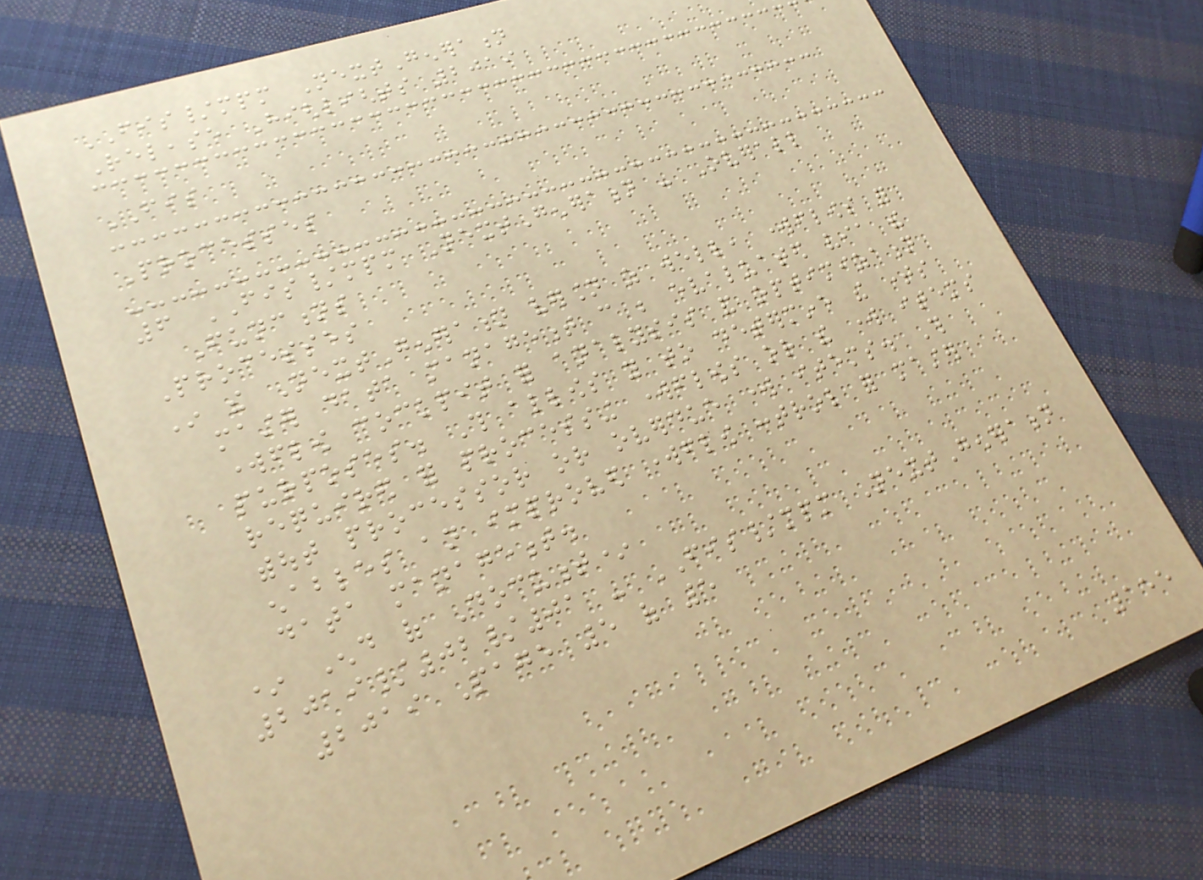FIS/mpm NextGeneration
Release Highlights 2019
FIS
Processes
6 FIS/mpm NextGeneration - Overall
Functions
Processes
In the NextGeneration version as well, workflows for
master data management can be evaluated via the
workflow cockpit for analysis and optimization
purposes. This allows you to determine the times
required for processing workflows or the work items
without processor or overdue work items. This
enables an improved workflow control for master
data management.
* End of Document*
2019/02/01 - FIS/mpm NextGeneration
2019 Page 5 of 5
155
